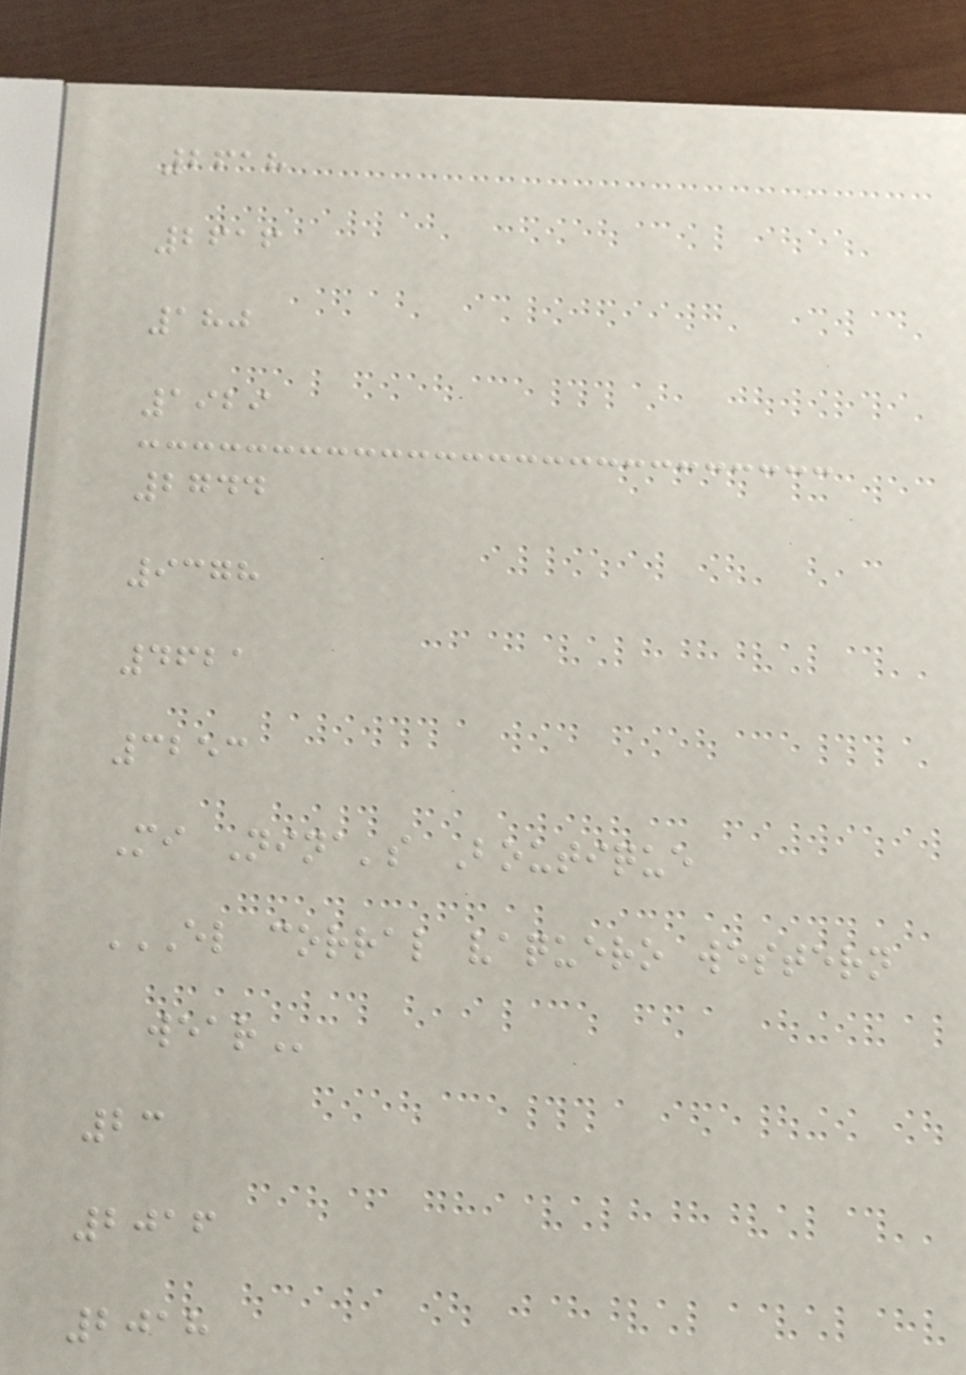2618
2616
180
1929
2744
9378
4621
3253
Mi Nina's Boutique
EL CORRAL VAQUERO WESTERN
WEAR
23
2016
2018
